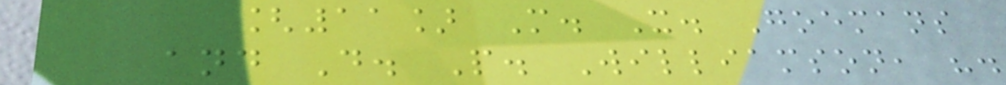[11] M. X. Goemans
and D. P. Williamson, ".
